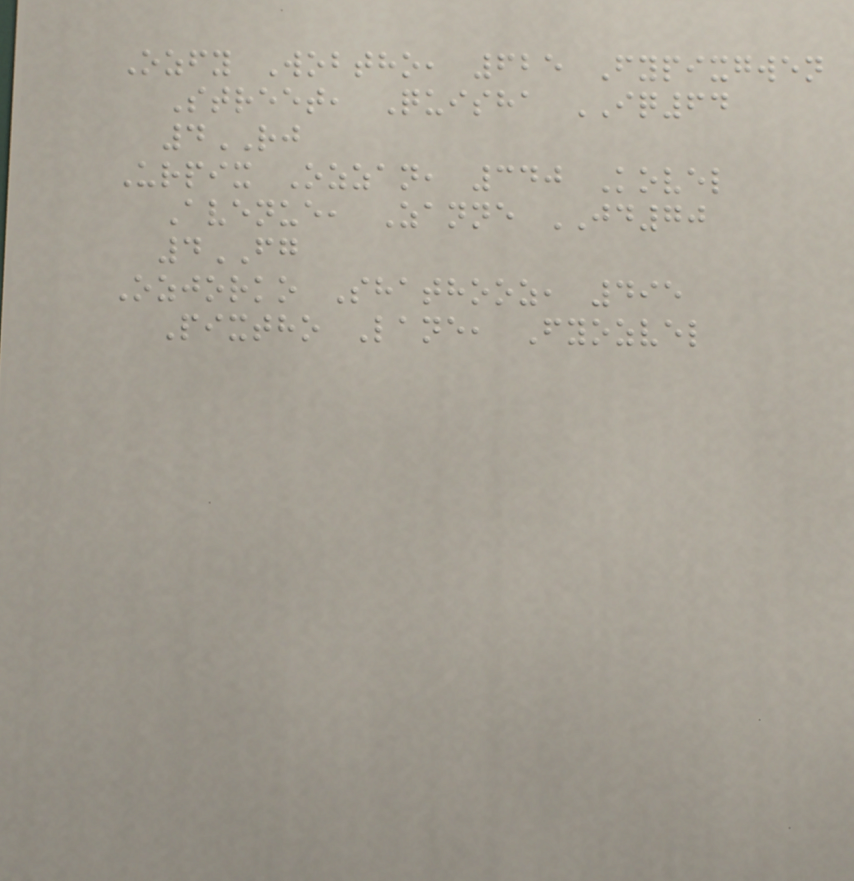Ozfy Wobtho, 625 Fypixgwen
Street, Quisha IQ64
4RJ
Urpix Ozzan, 340 Kovel
Avenue, Zanne JD70
4FG
Ozjorko Shathooz, 495
Pixtho Lane, Fyozvel
